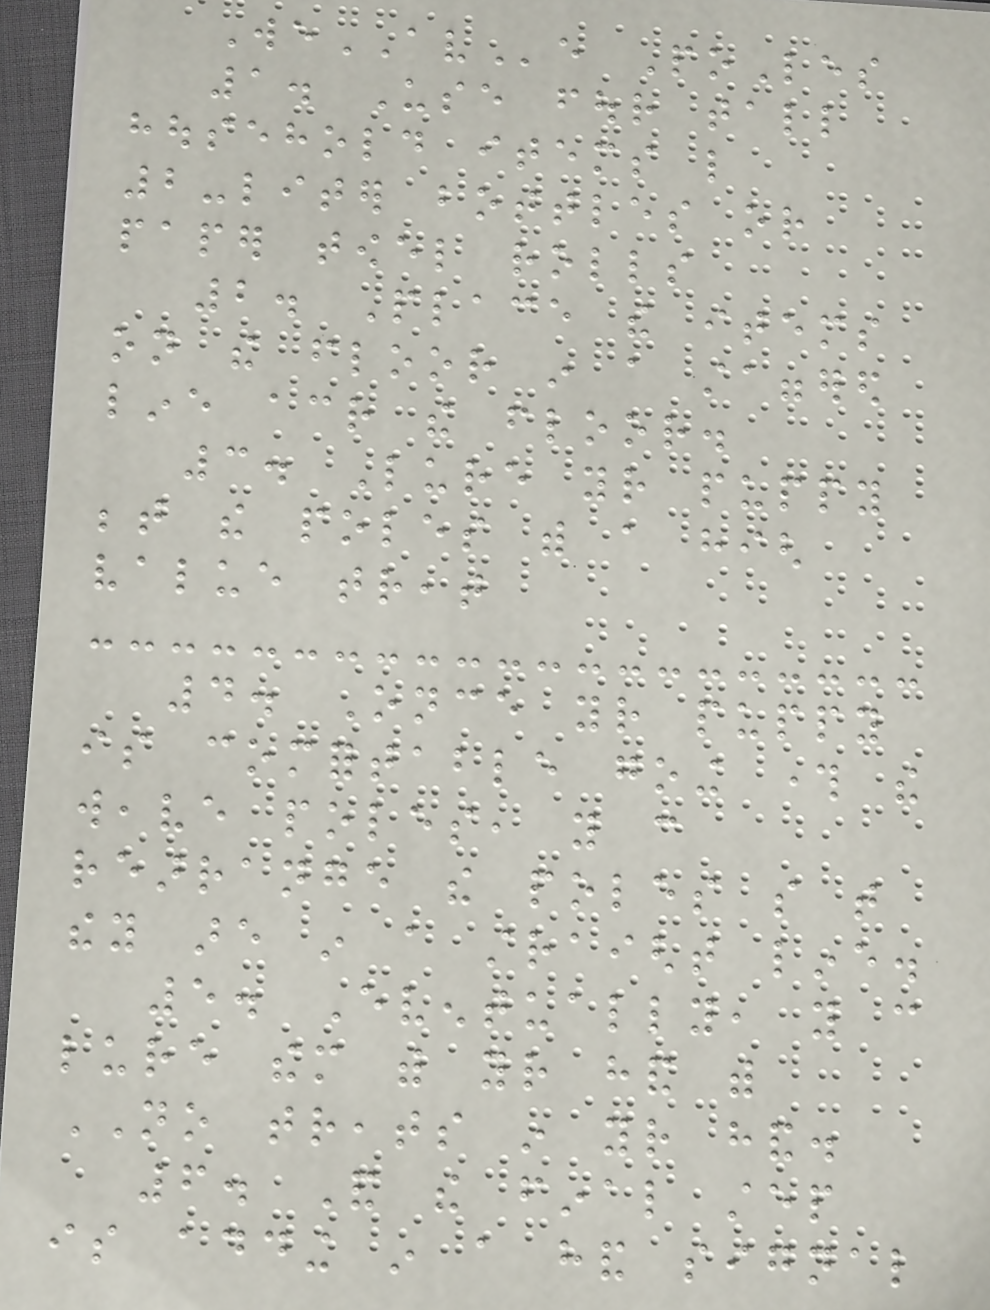WeAVe PoLes
1. Use four tall
household items like
2-liter bottles or
paper towel rolls
2. Place the items
on the floor in a staggered
line across the floor.
3. Lure your puppy
between the poles with a high
value treat
4. Once your puppy
is comfortable going through the
weave poles, you can
rearrange the poles so that
they are in a straight line.
5. Eventually, you can
lure them with your hand with
NO treats in your hand.
6. And the final step
is adding in a hand signal
